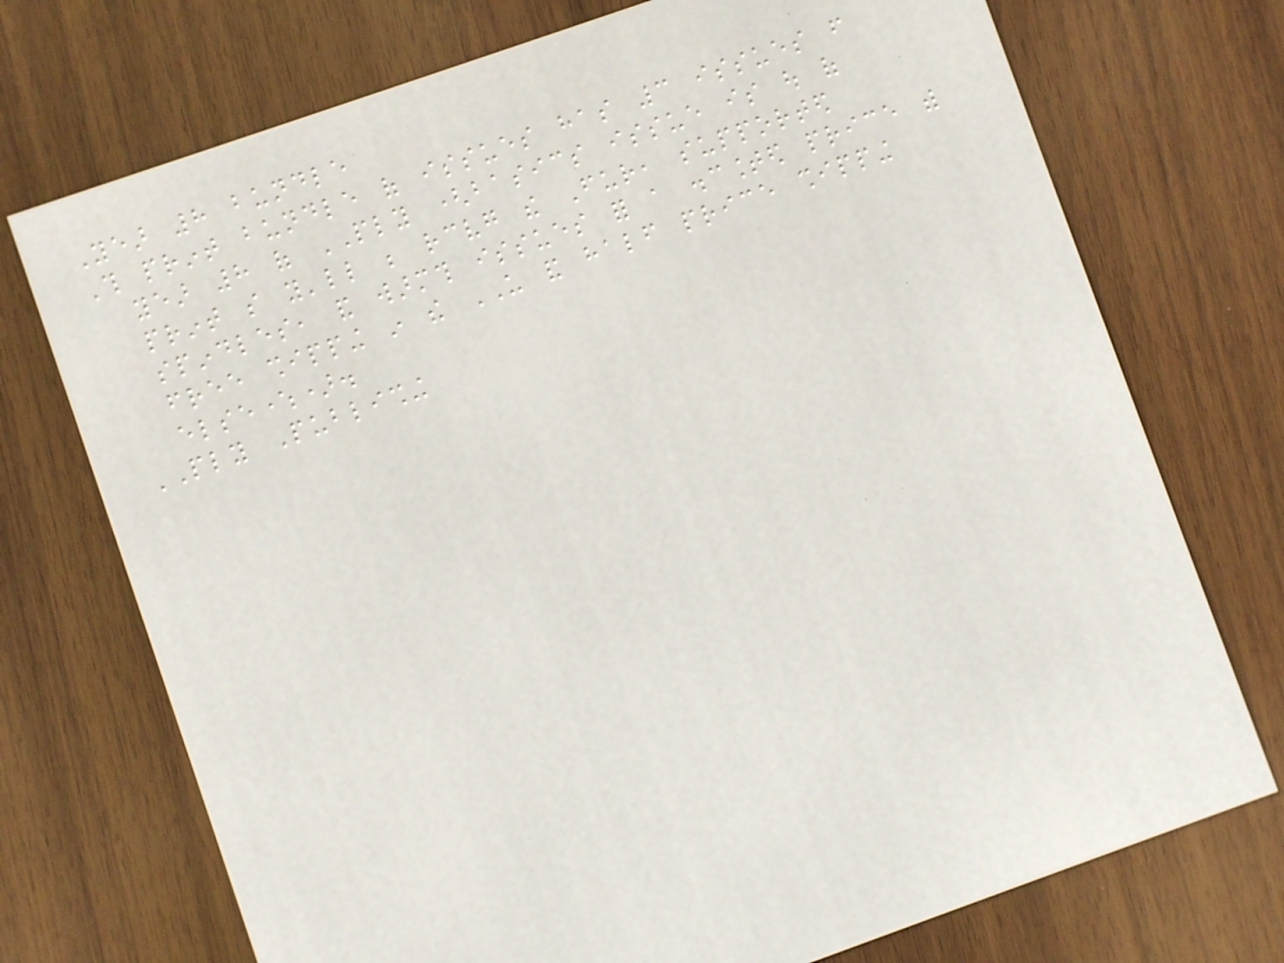Year 8 bundle
This print bundle of issues has 3 issues from
year 8 of PLY (basics issue is out of
print so you'll be receiving the Fur, supported
spindles, and warmth issues for a discounted price with
free shipping in the US and half price shipping
elsewhere).
PLY Publishing
